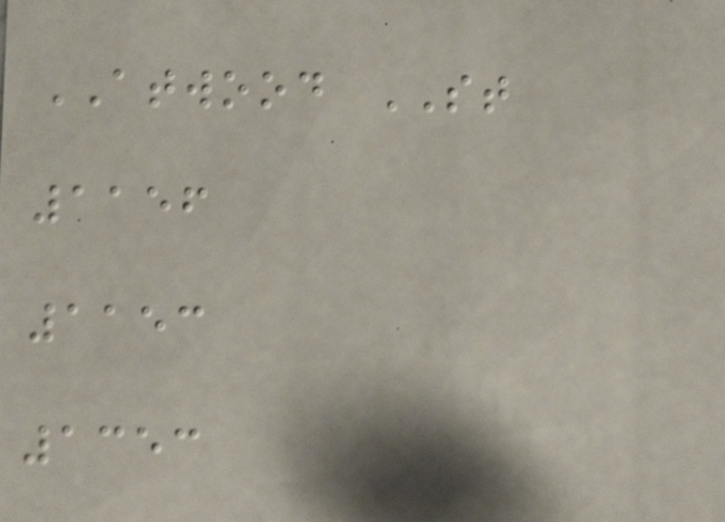ATWOOD ST
1156
1153
1353
